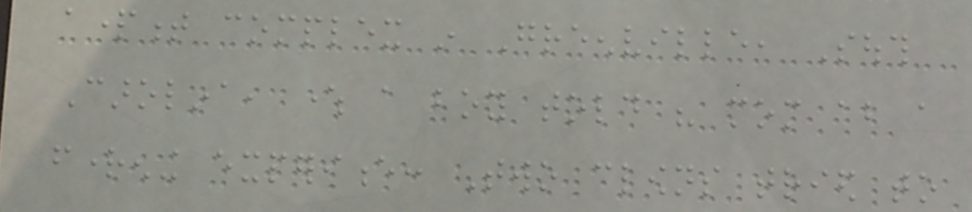apartment complex in Greenville, South
Carolina, where a boy told his mom about a
frightening experience: Two clowns tried to
